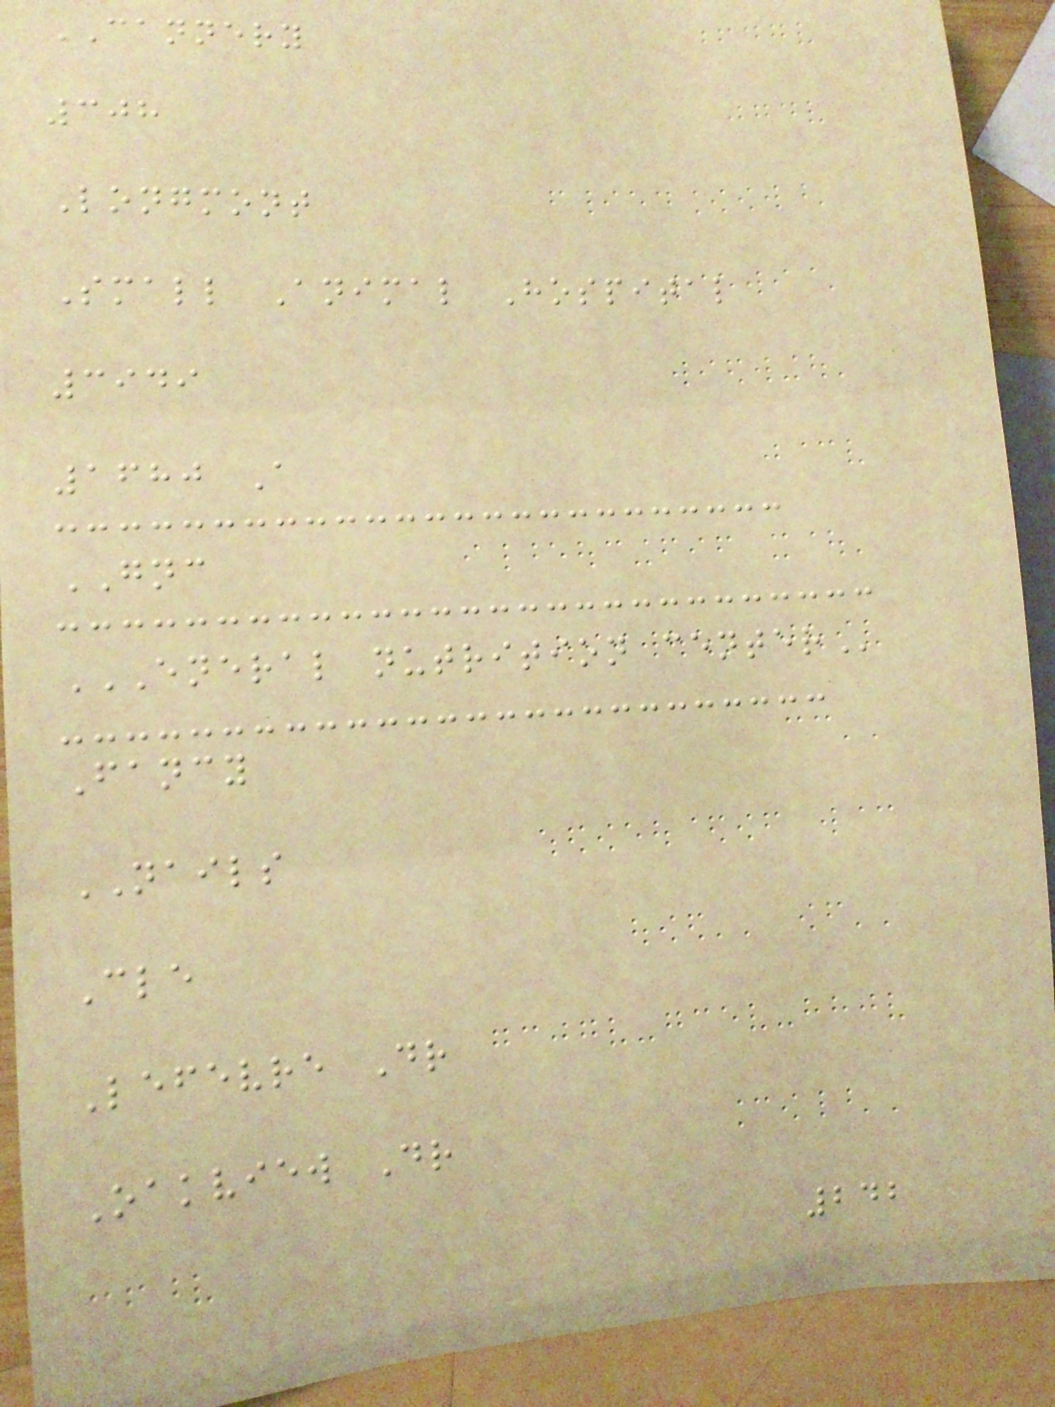CANNERY
308
Longmont
Small Animal Hospital
3949
1680 A
GNC
ENERAL NUTRITION CENTER
Fancy
NAILS
Cle
Lefevre Dr
Oakview Dr
242
